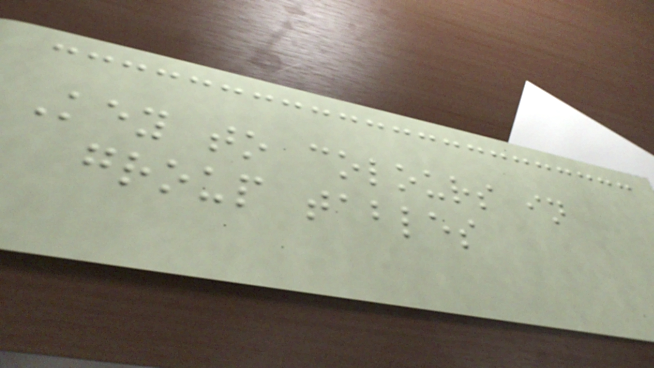Key to colours in
group tables
